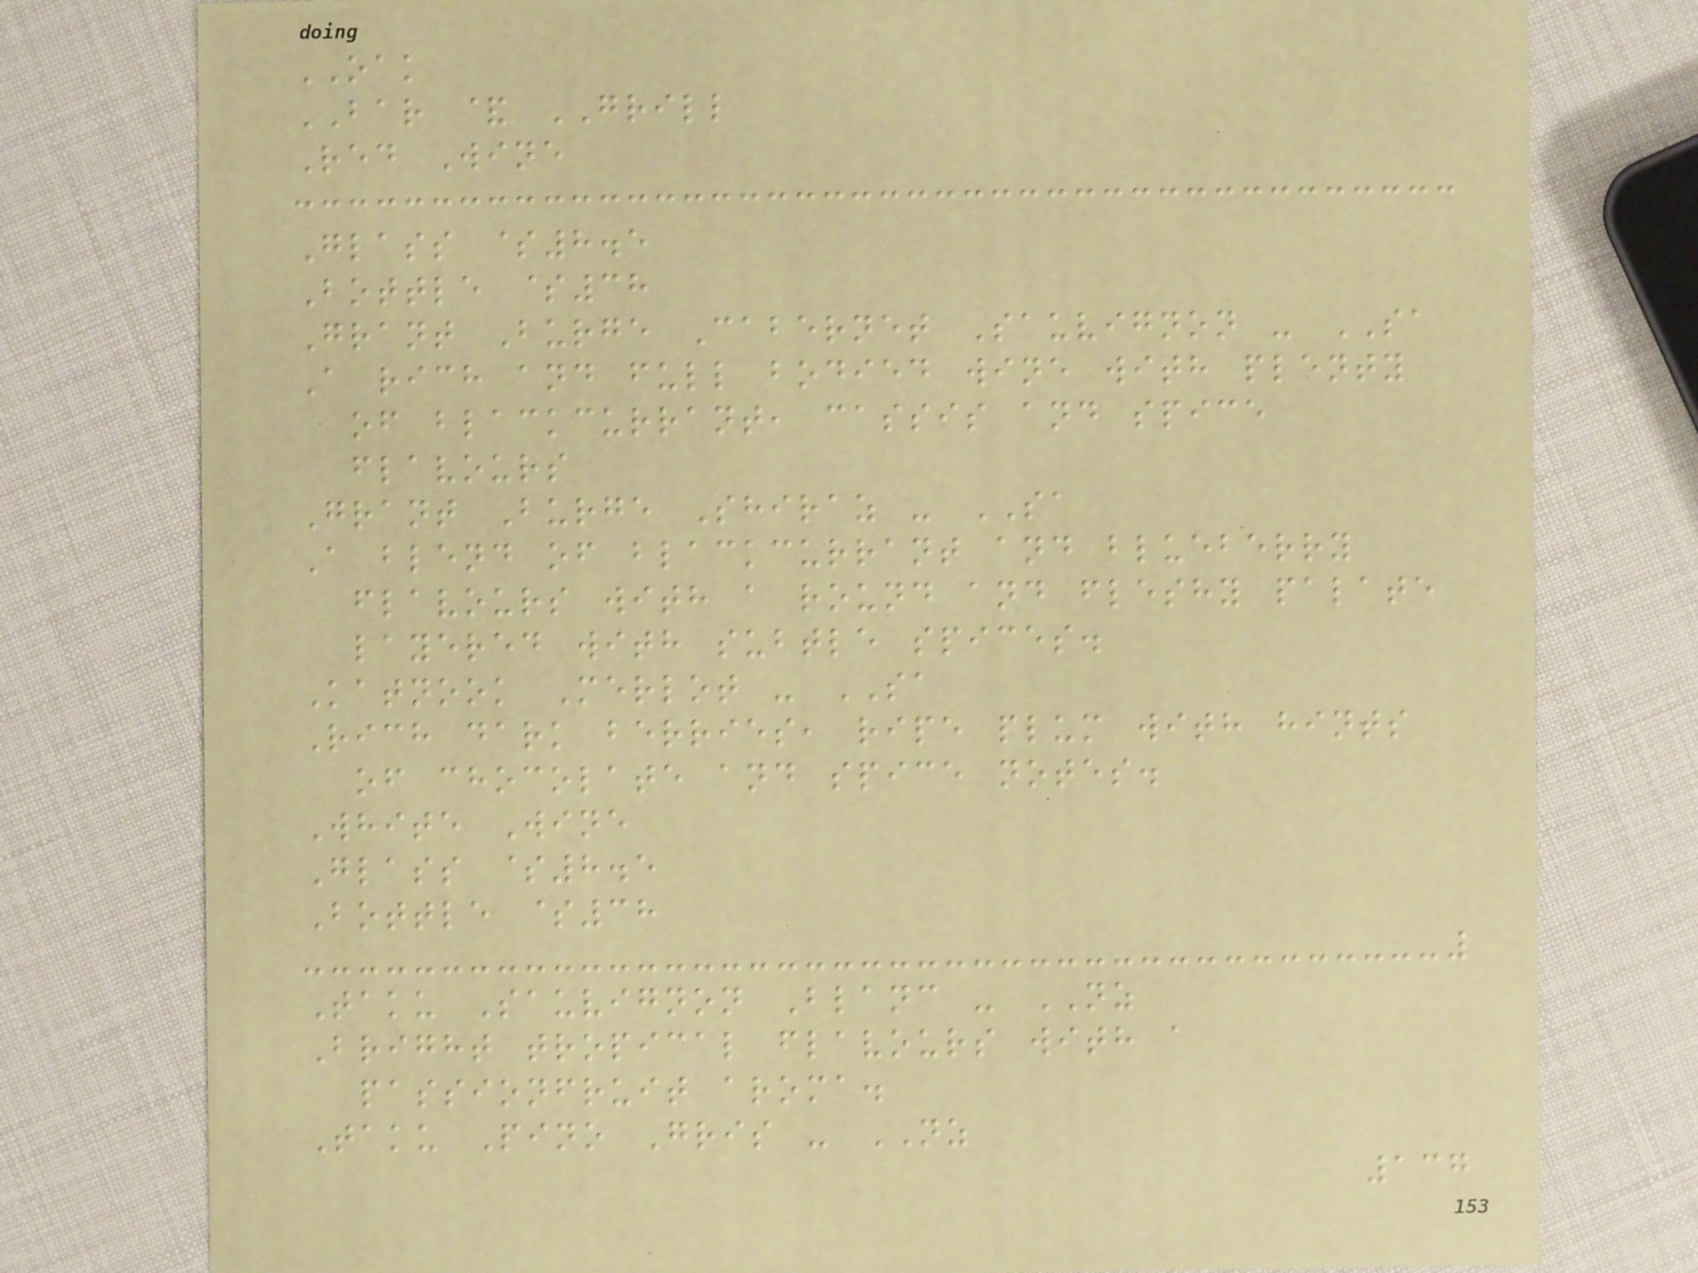OAK
BAR & GRILL
Red Wine
Glass $8.5
Bottle $38
Grant Burge Cabernet Sauvignon - SA
A rich and full bodied wine with plenty
of blackcurrant, cassis and spice
flavours
Grant Burge Shiraz - SA
A blend of blackcurrant and blueberry
flavours with a round and fleshy palate
layered with subtle spices.
Katnook Merlot - SA
Rich dark berries, ripe plum with hints
of chocolate and spice notes.
White Wine
Glass $8.5
Bottle $38
Taku Sauvignon Blanc - NZ
Bright tropical flavours with a
passionfruit aroma.
Taku Pino Gris - NZ
137
